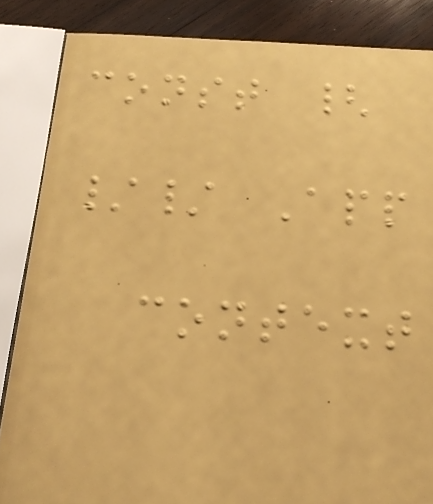const {
// App
context
